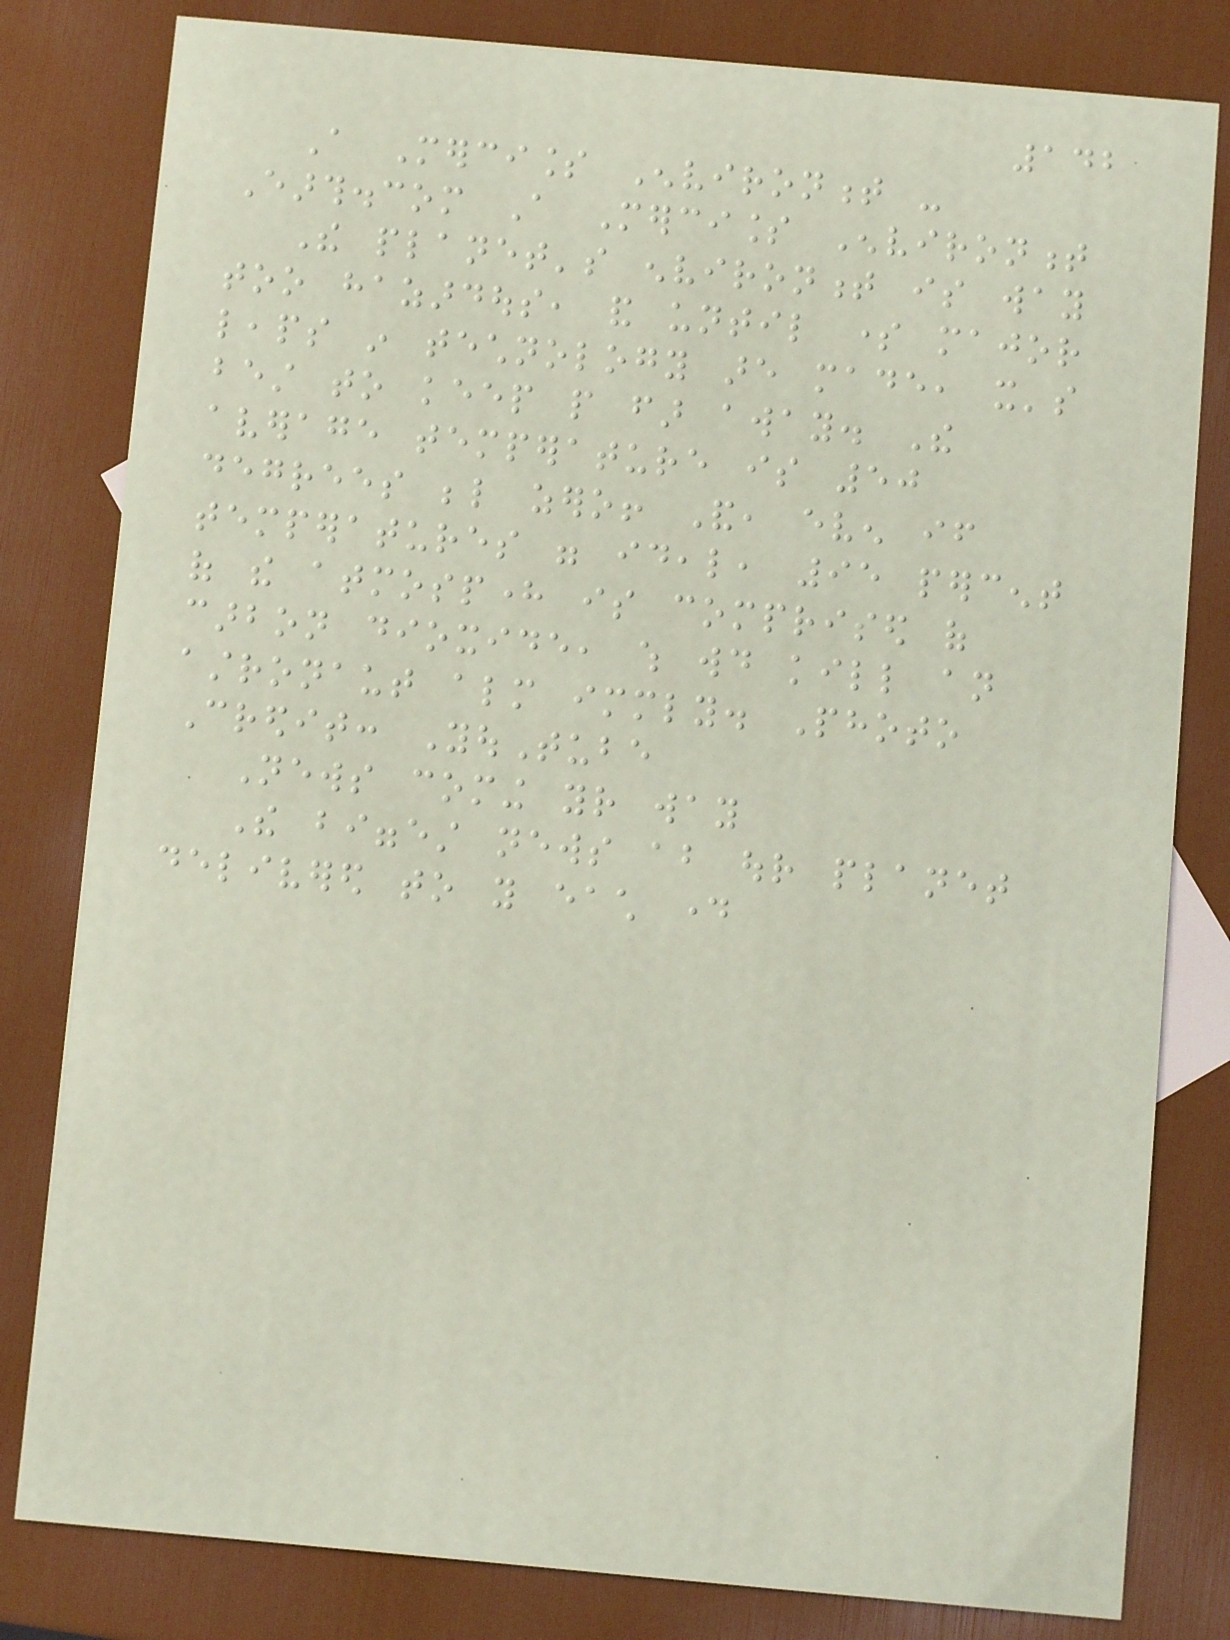142
A Merciless Environment -
Earth.com A Merciless Environment
The planet's environment is way
too hazardous, and until some major
leaps in technology are made, it's
best to keep people far away. The
average temperature is 50
degrees below zero! And, even if
temperatures were ideal, 95 percent
of the atmosphere is comprised of
carbon dioxide, which would kill an
astronaut almost immediately. Photo
Credit: YouTube
News coming your way
The biggest news about our planet
delivered to you each day
